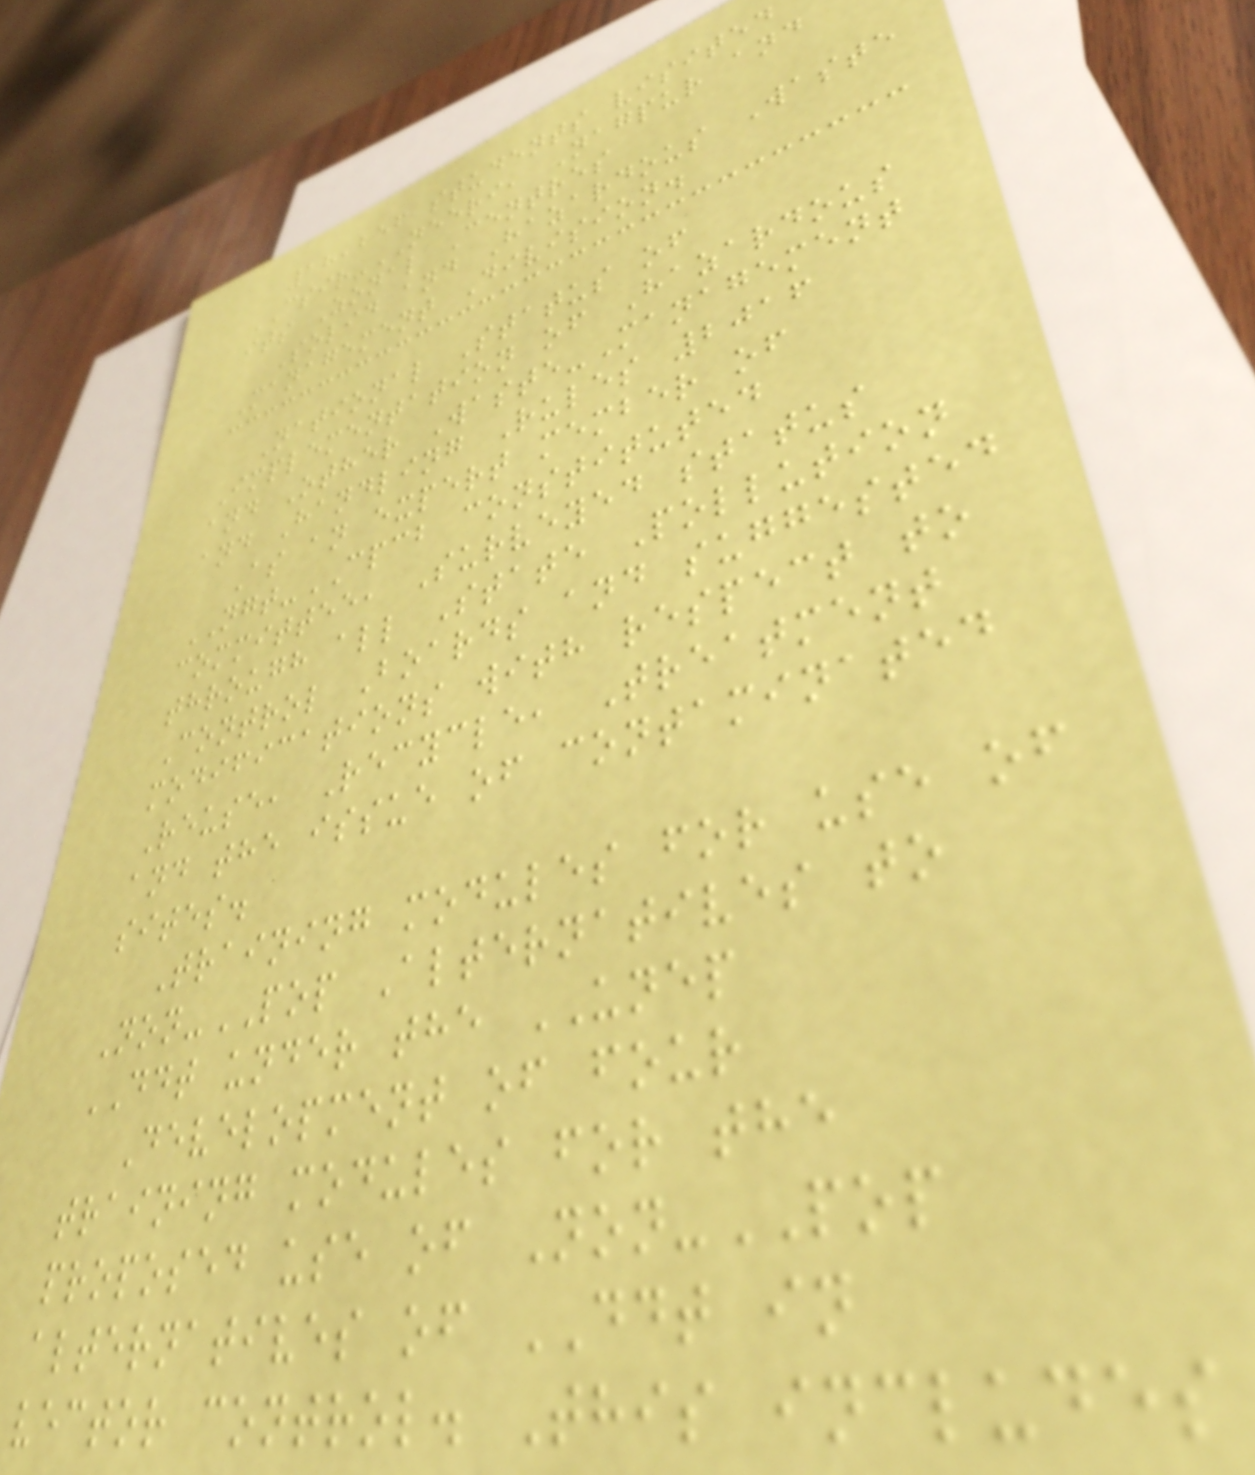18,256 students visited
CSIR-NEERI, Nagpur and
its Zonal Centres
Solid and Hazardous Waste
Management Division.
National Status of
Implementation of Hazardous
and Other Waste-Management
and Handling Rules 2016
As an expert member of
NGT-CPCB constituted
committee, Surveyed status
through all State Pollution
Control Boards and suggested
modifications with respect to
Reuse, Recycle, Treatment
and the issue of contaminated
sites.
Training modules for use of
Non-POP Alternatives to
DDT under the UNEP
Development of four
training modules for the
proposed use of Non-POP
alternatives of DDT in
vector control. This includes
